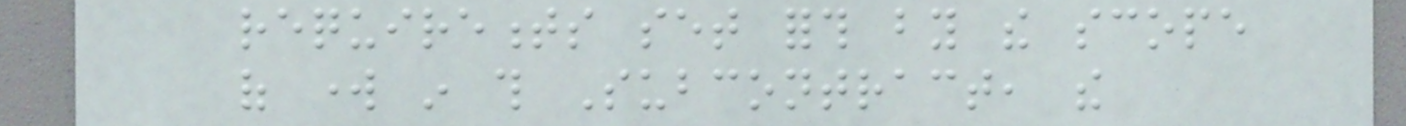requirements set forth by the scope
of work in this Subcontract, the
